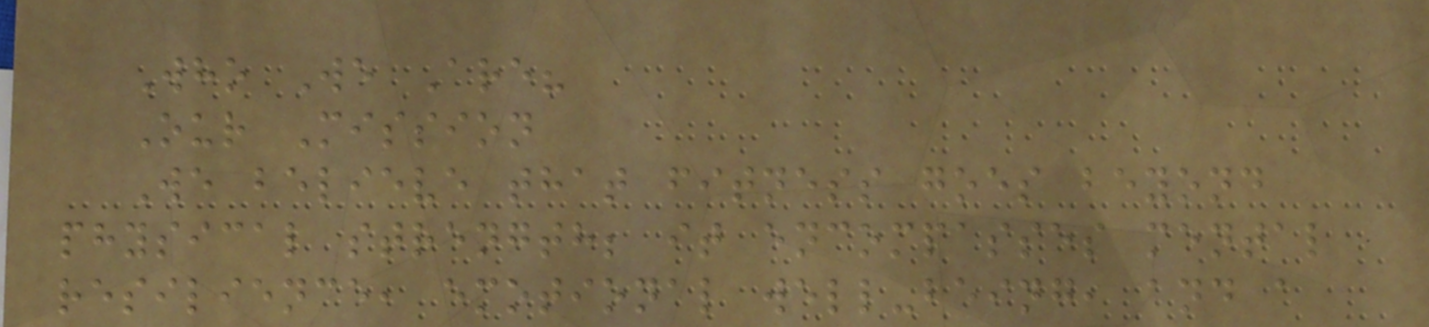Who We Are?
Our Mission
We believe that fitness goes beyond
physical strength; it encompasses mental
resilience, emotional well-being, and a
